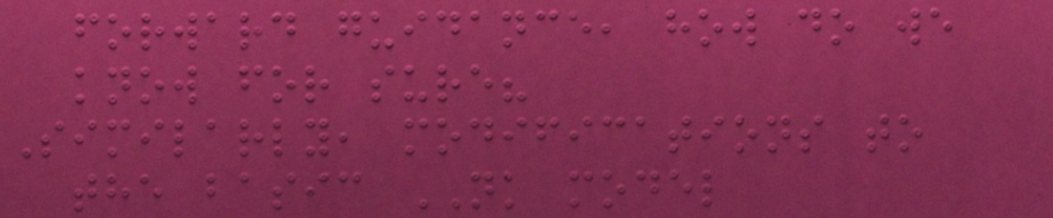forward guidance, how do we
know for sure?
Similarly, modifications to
the basic NK model
